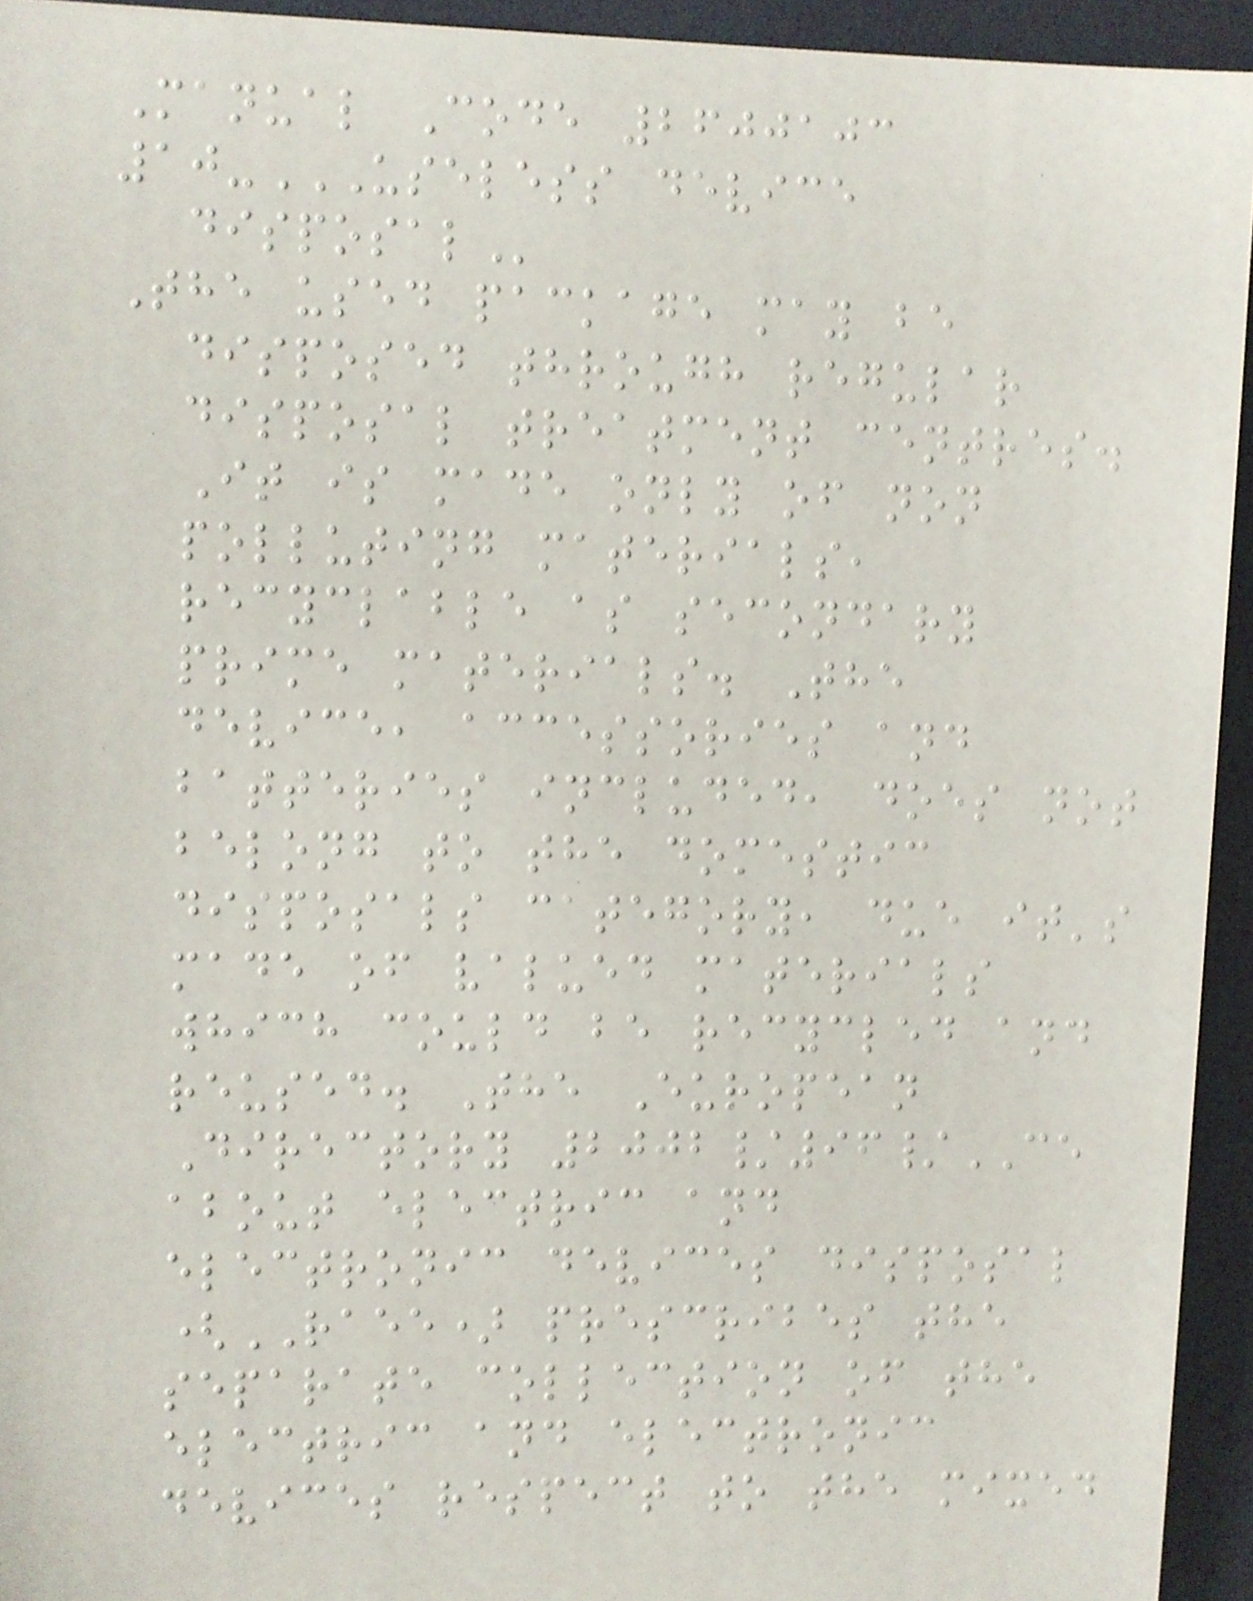Manual Code 2600103
10-USELESS DEVICE
DISPOSAL
The used package may be
disposed through regular
disposal treatment centres.
It is made only of non
polluting materials,
recyclable as secondary
prime materials. The
device, accessories and
batteries included, does not
belong to the domestic
disposals category, due it's
made of valued materials
which could be recycled and
reused. The European
Directory 2002/96/CE
about electric and
electronic devices disposal
(RAEE) prescribes the
separate collection of the
electric and electronic
devices respect to the mixed
